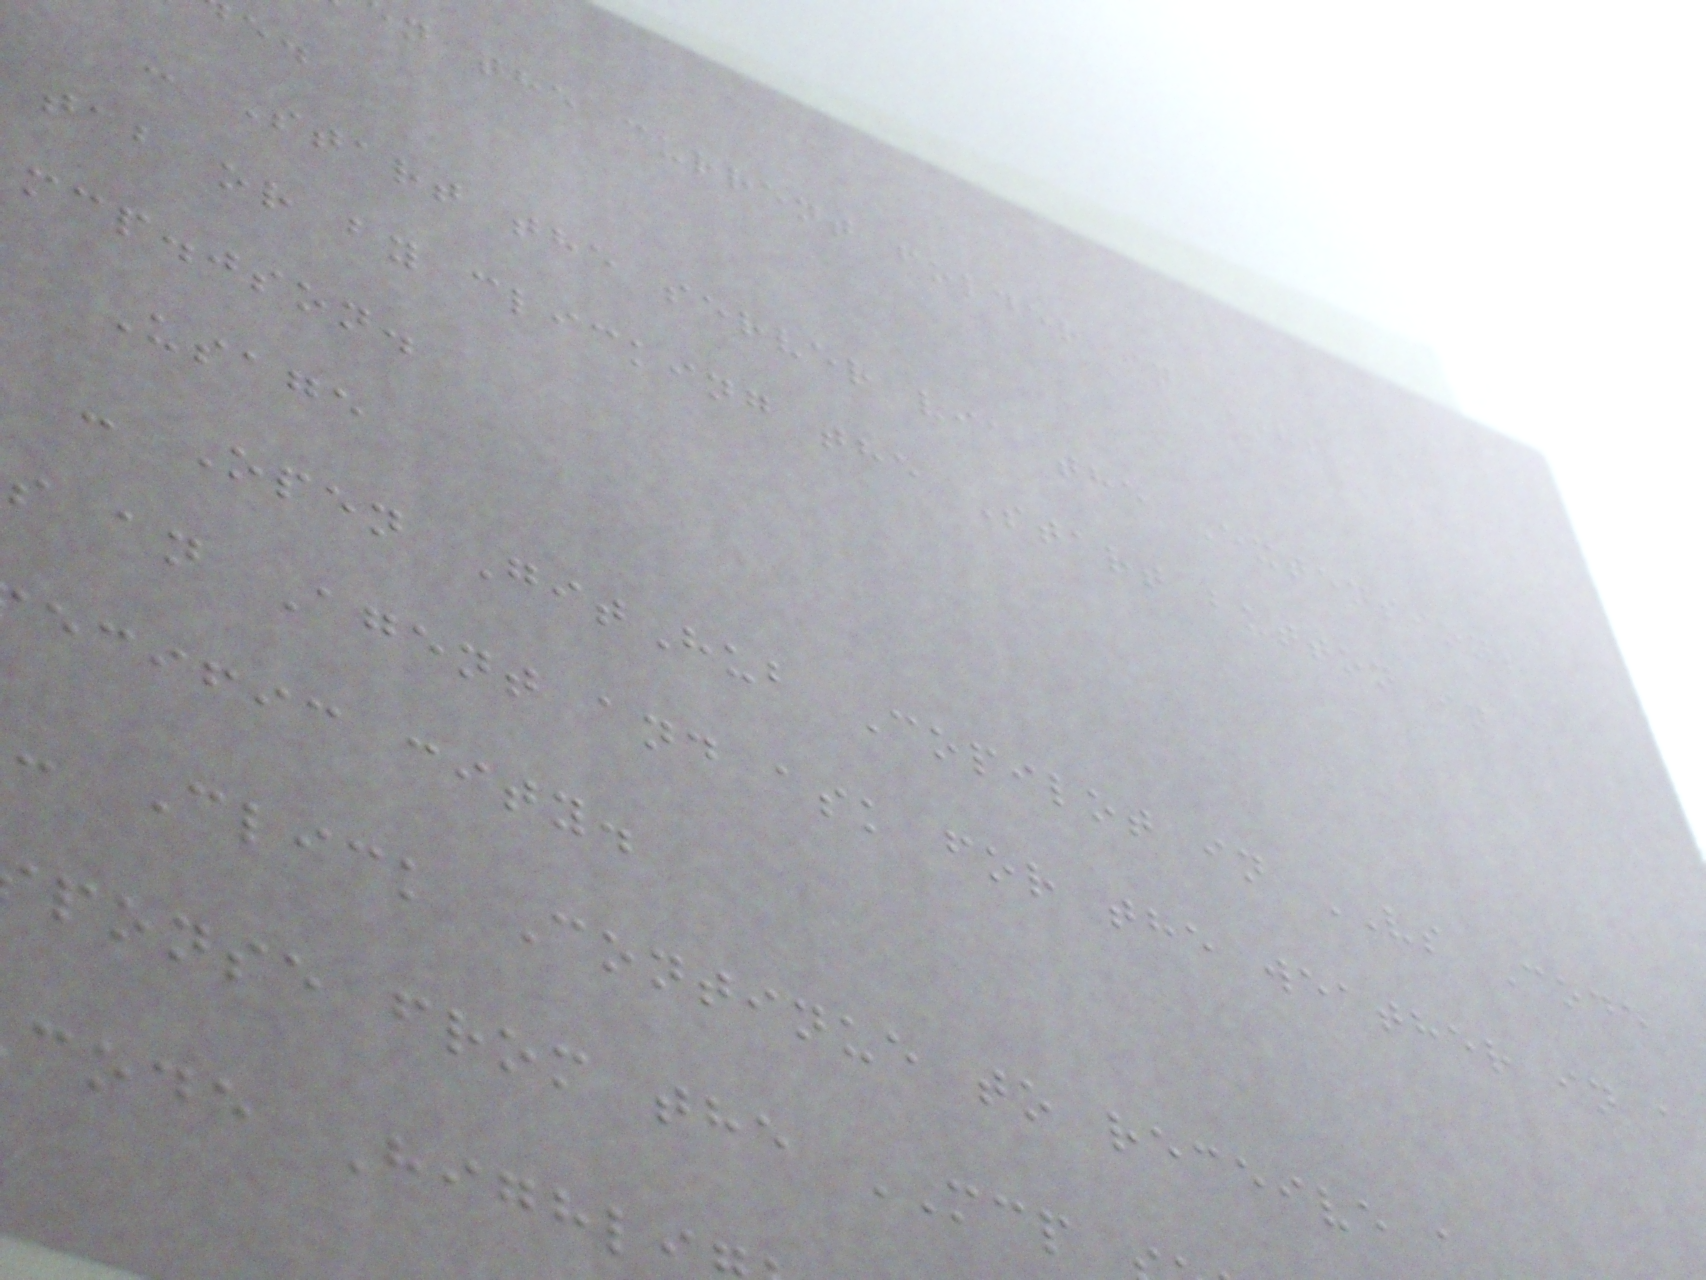n the current folder in VS
- Start the server via the Extensions
tab or by clicking the Start button in
mcp.json.
Usage
- Open GitHub Copilot in VS Code
s an Agent and ask for the weather in a
ecific city.
- Click Continue to receive a
ponse from the MCP
code Highl
